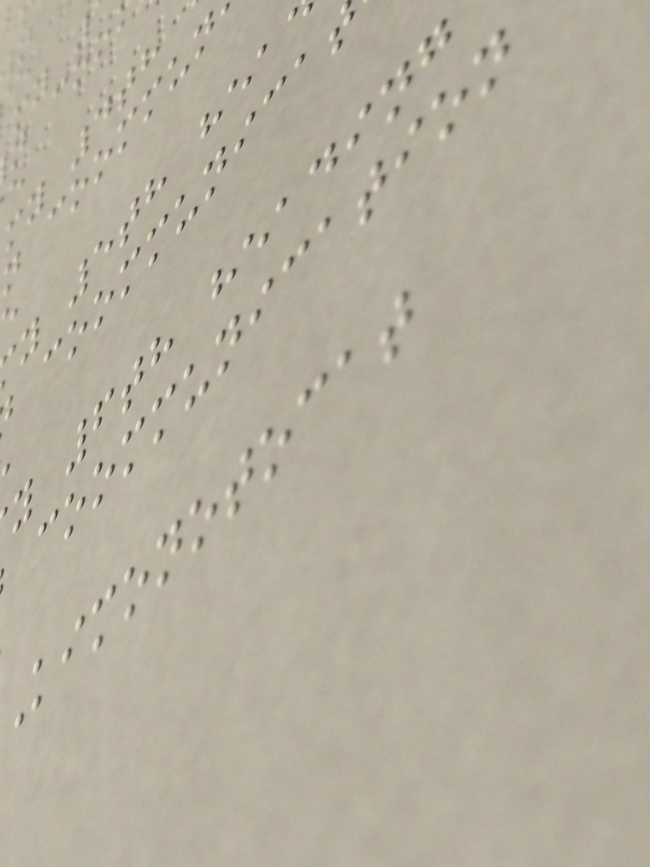my 4th
n coommun
y 5th hea
coommunica
y 6th heading
coommunication
kimonotocat
